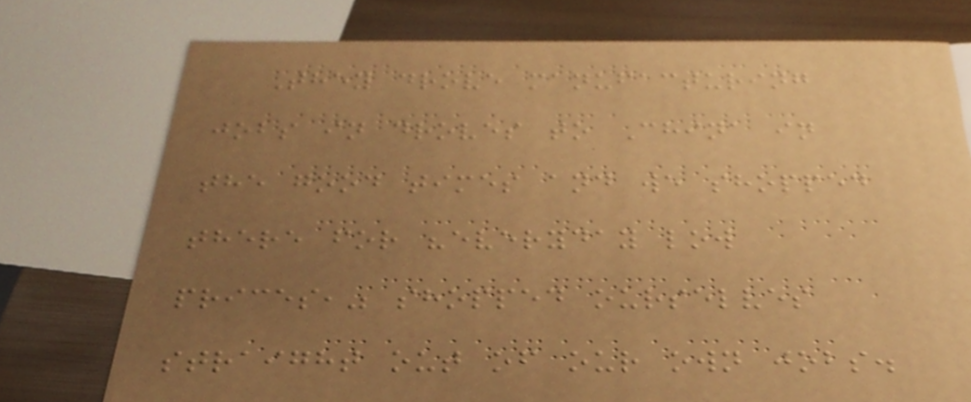They drove manufacturing
jobs in droves to China in
the good times and we shopped
there for "everyday low
prices," shopped ourselves
straight out of our own jobs.
